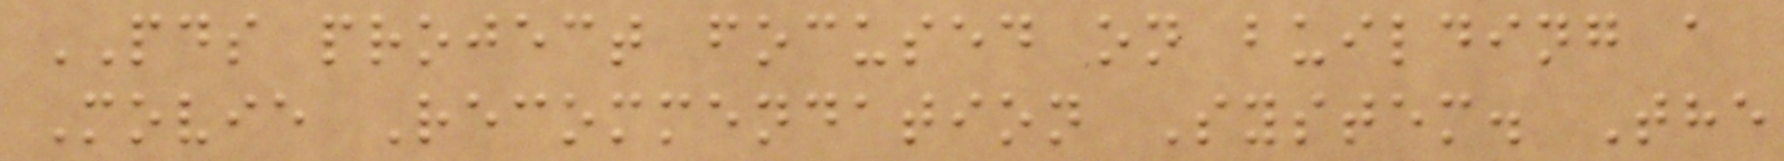PDS project focused on building a
Movie Recommendation System. The
